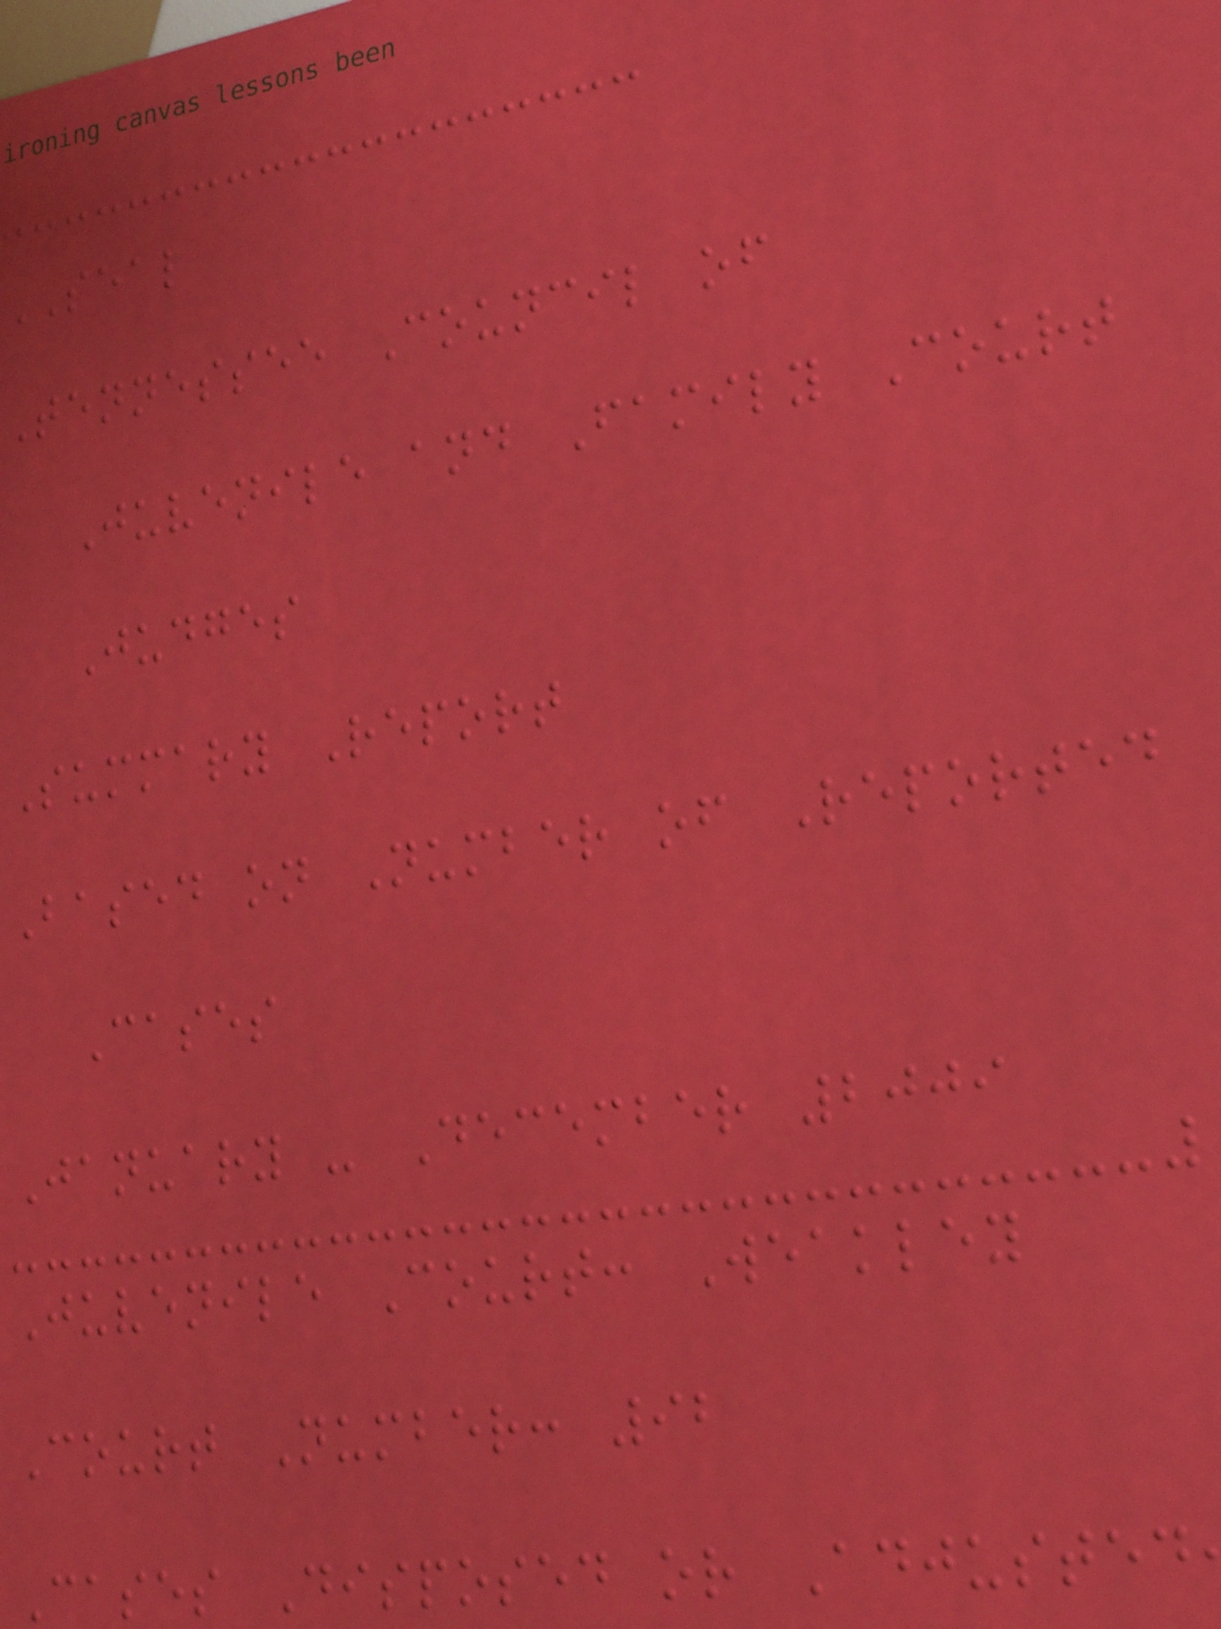SEAL
Tennessee Council of
Juvenile and Family Court
Judges
Summary Report
Based on Number of Reported
Cases
January - December 2009
Juvenile Court: Weakley
Court Number: 92
Cases Disposed or Adjusted
